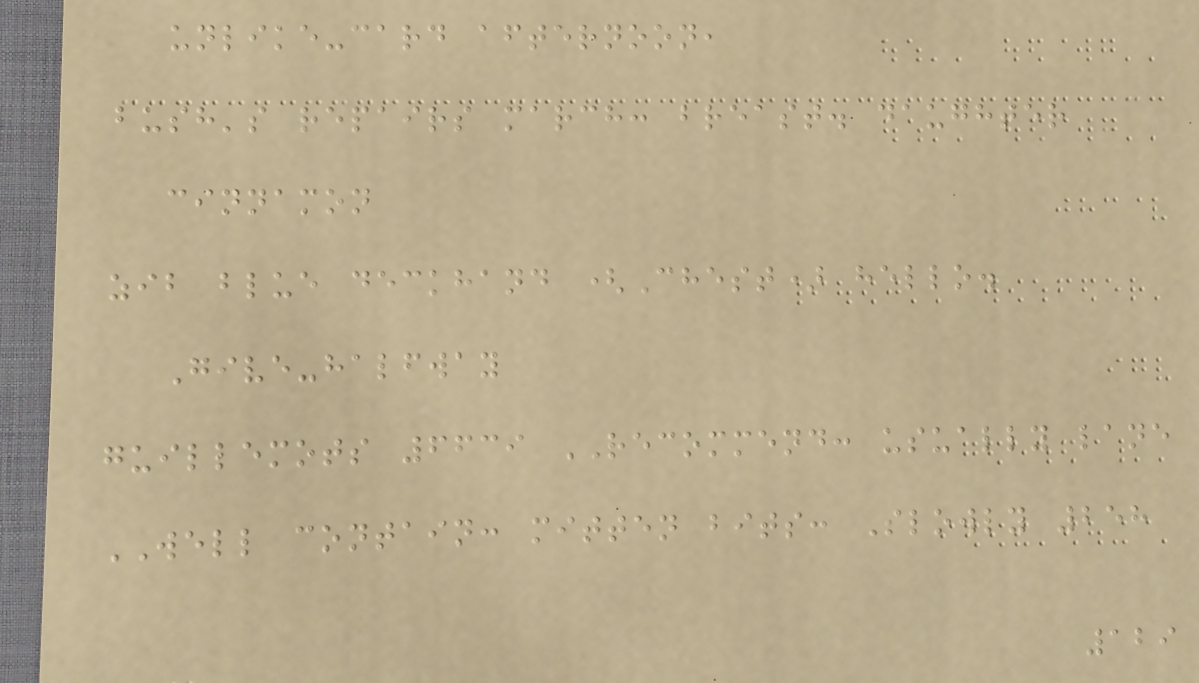unlike-card afternoon,
bush's repairs march: breast. daughter
cinnamon
zib blue deckhand (Chest) hello.
Give-halfway
guillemots 6639 RECOMMEND: usually lane
WELL contain: mitten bits: Slowly 258
129
